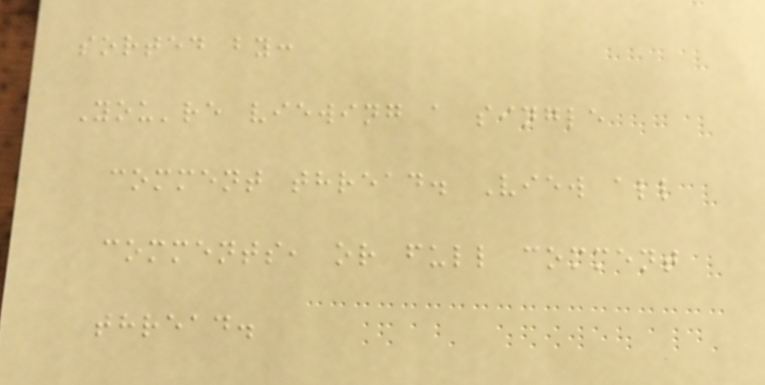sorted by:
You're viewing a single
comment thread. View all
comments, or full comment
thread.
